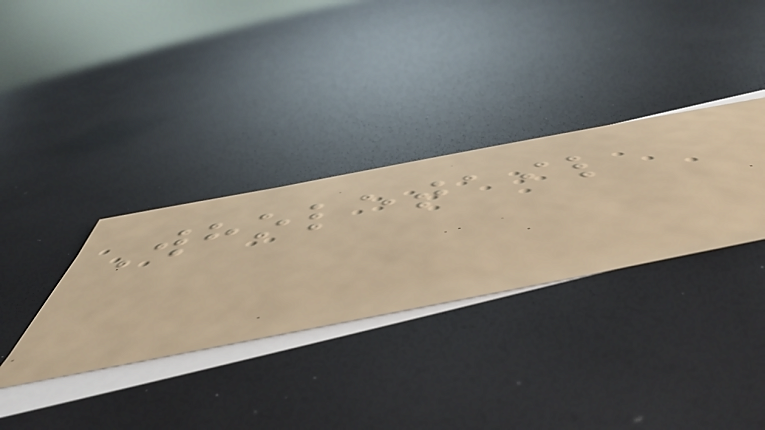Wholetail
